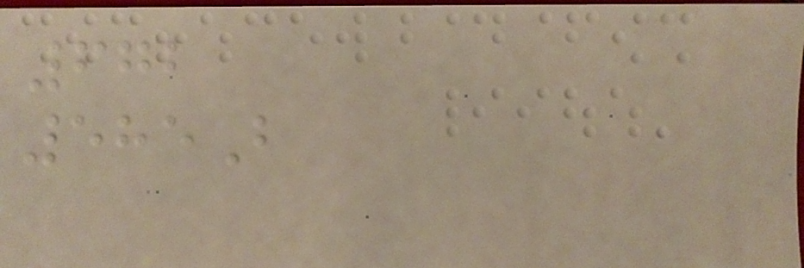672
585B
